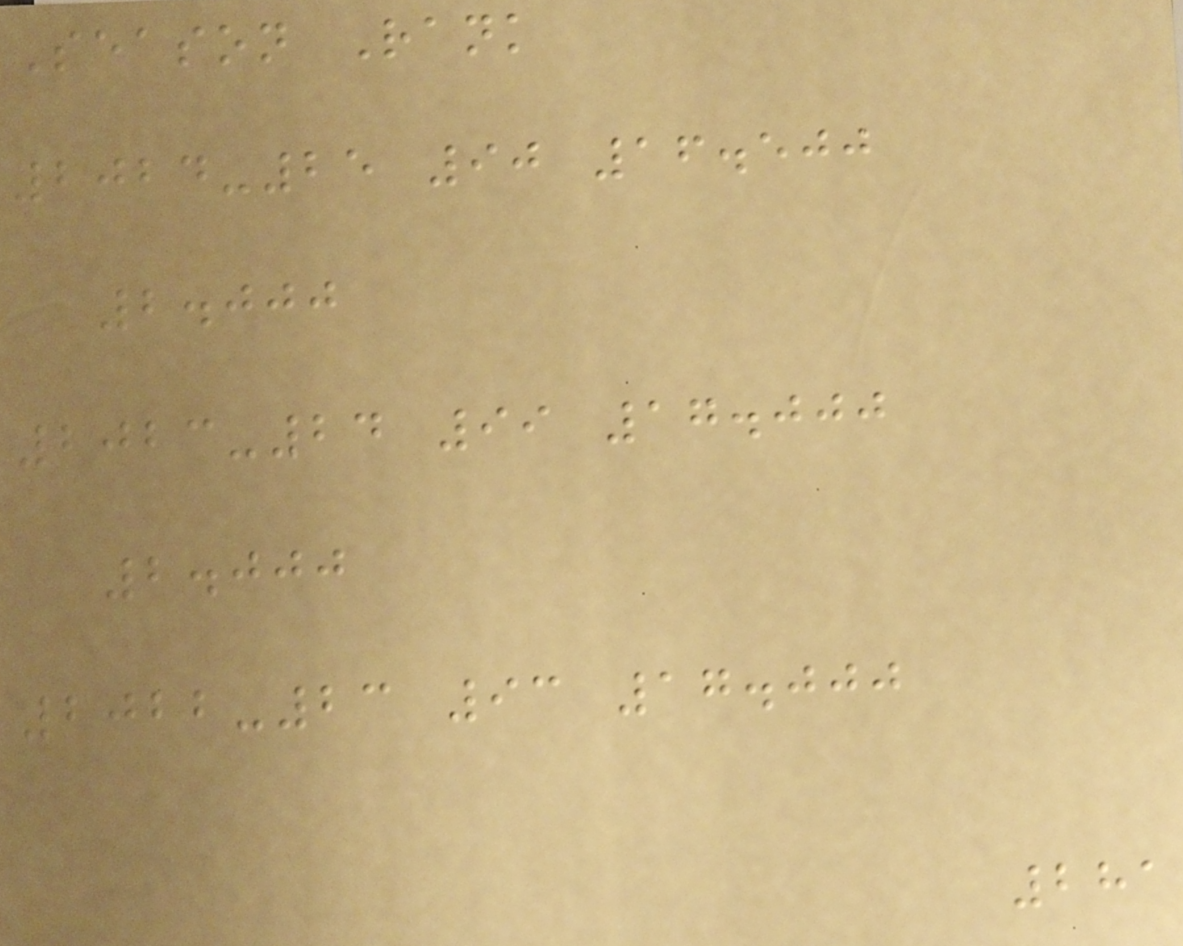Season Rank
2024-25 90 16.500
2.000
2023-24 99 17.000
2.000
2022-23 93 17.000
281
